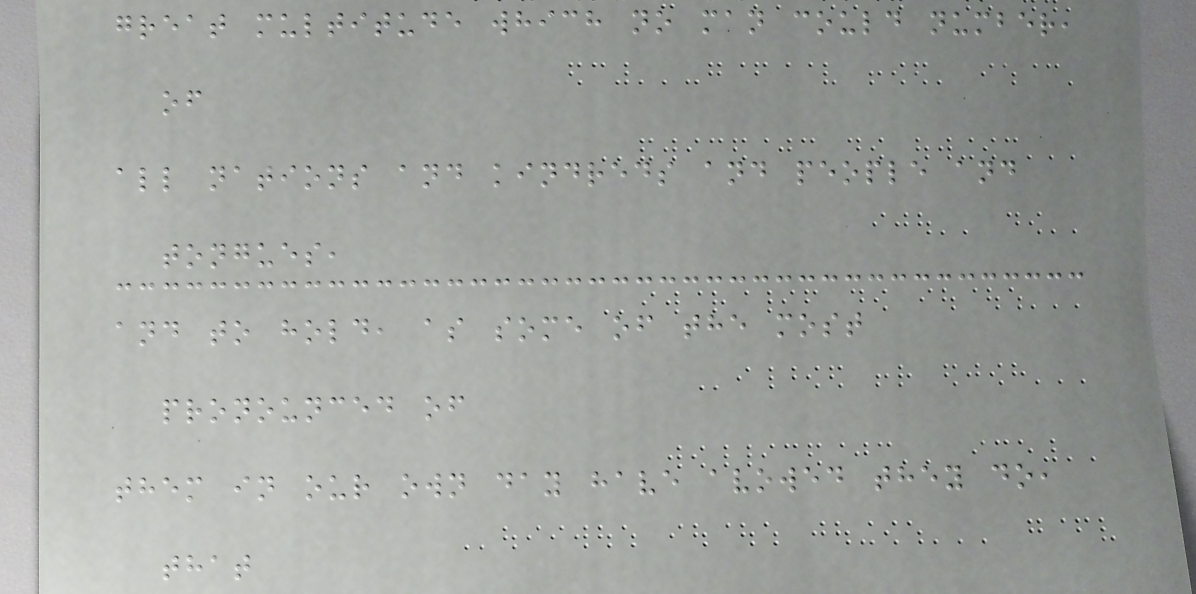great multitude which no man could number,
of
all nations and kindreds and people and
tongues,
and to hold, as some of the most
pronounced of
them in our own day have avowed they do,
that
